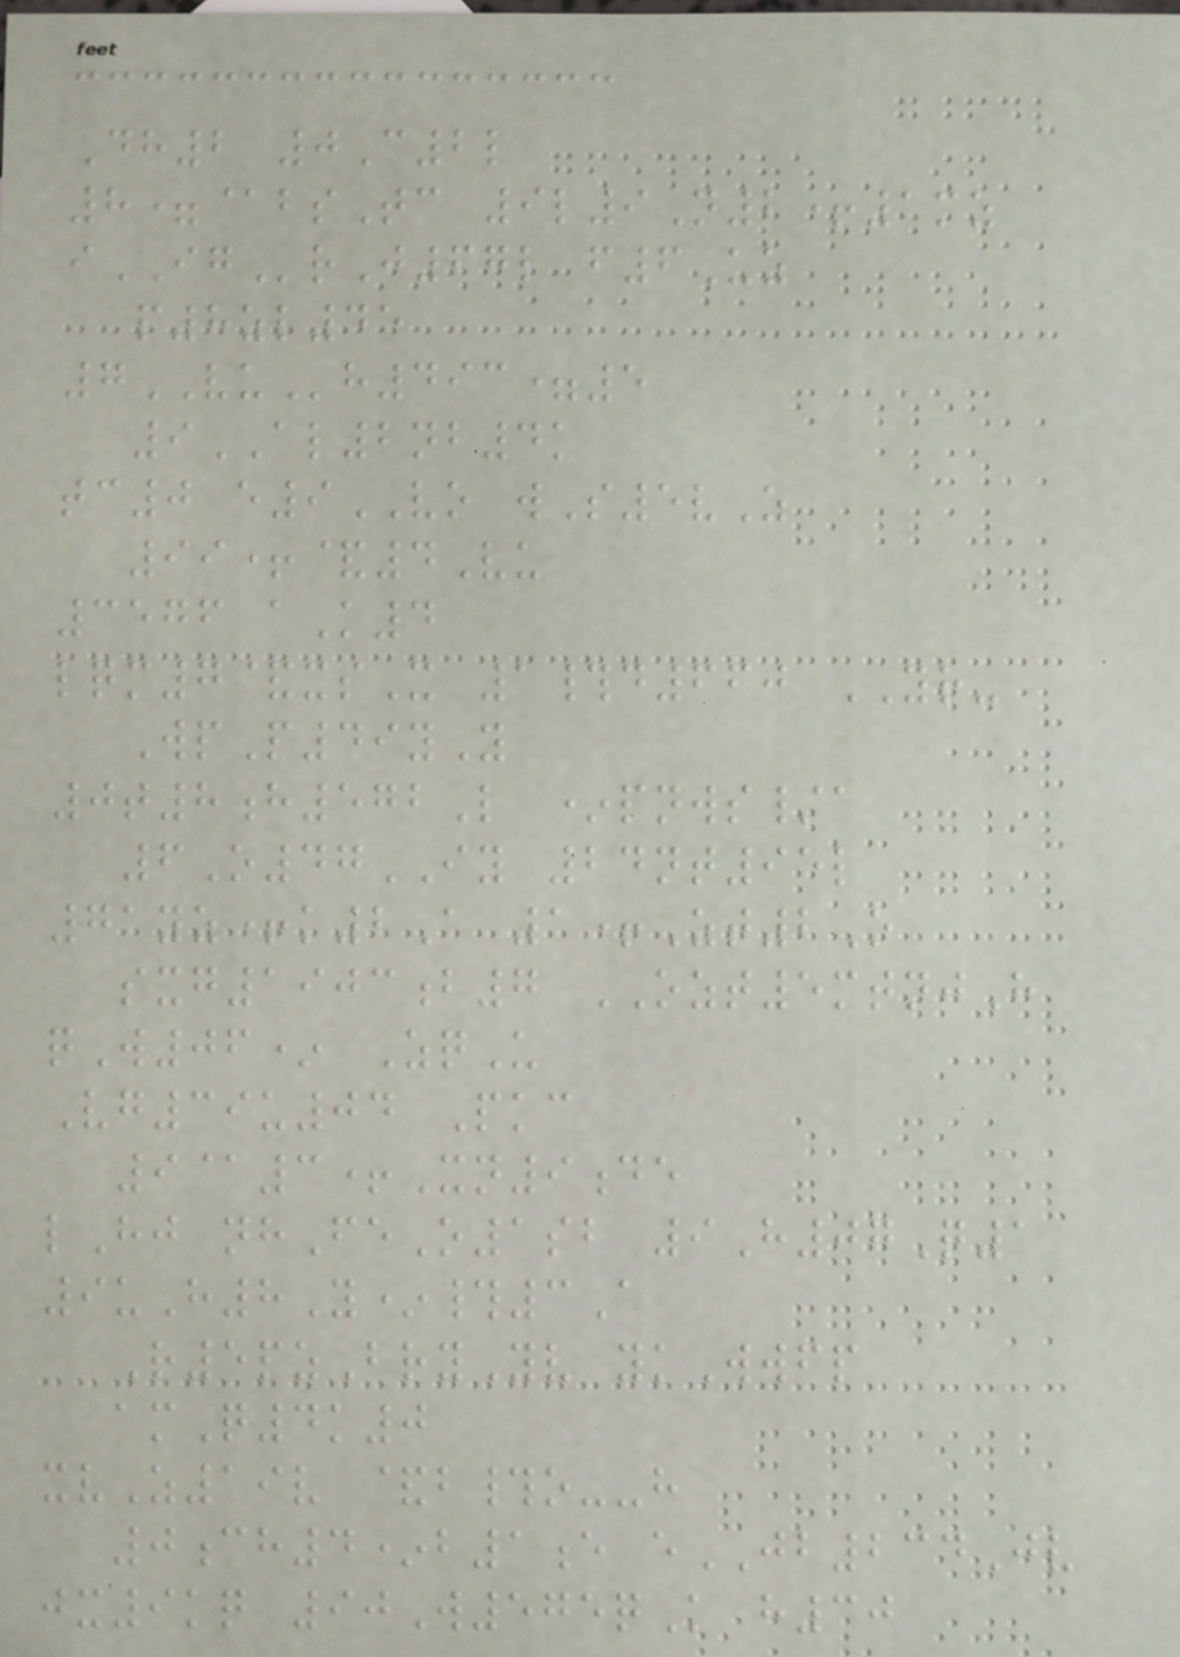Dh2 0C2l
8=@bsTc 9l9N2+1mz
iIGrJ67l f6Uz
p8zl45
7VUh493=5
9AL2nb4k
tc0 e9VO wS5vZ
99+&4Vu
3576 aK4
lqm7&xsX 1#d660 YR-
WpP49yY
0t8h572L *pnws/a
6O47IY 24nt95l
71yz+k2A 1+Zt2O
sxg1903b7 OZT5mtnjH
qW06* ZqU
Vg39u04 Pkc
9@3+Xn9de
lHj nhFeO1sb 9H07Q1
9uH8Y*#3A
R5pzBryYv ykWwfp
amQ4k0
xvZ19v &b#o--h
0ch4*b1e eJB234Jv
jx9kq 90W575qK h30
